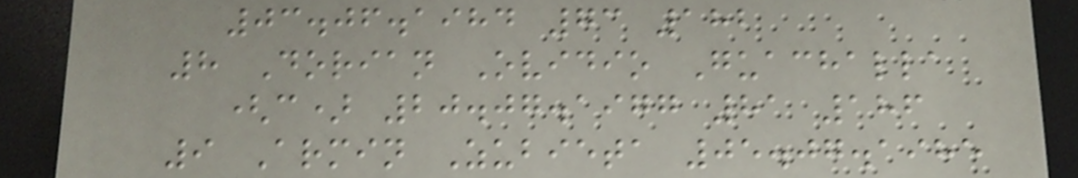03.06.1984 73 182
8 Dorian Ovidio Guachalla
(c) 20.07.1977 81 186
9 Armin Zubieta 05.07.1985
